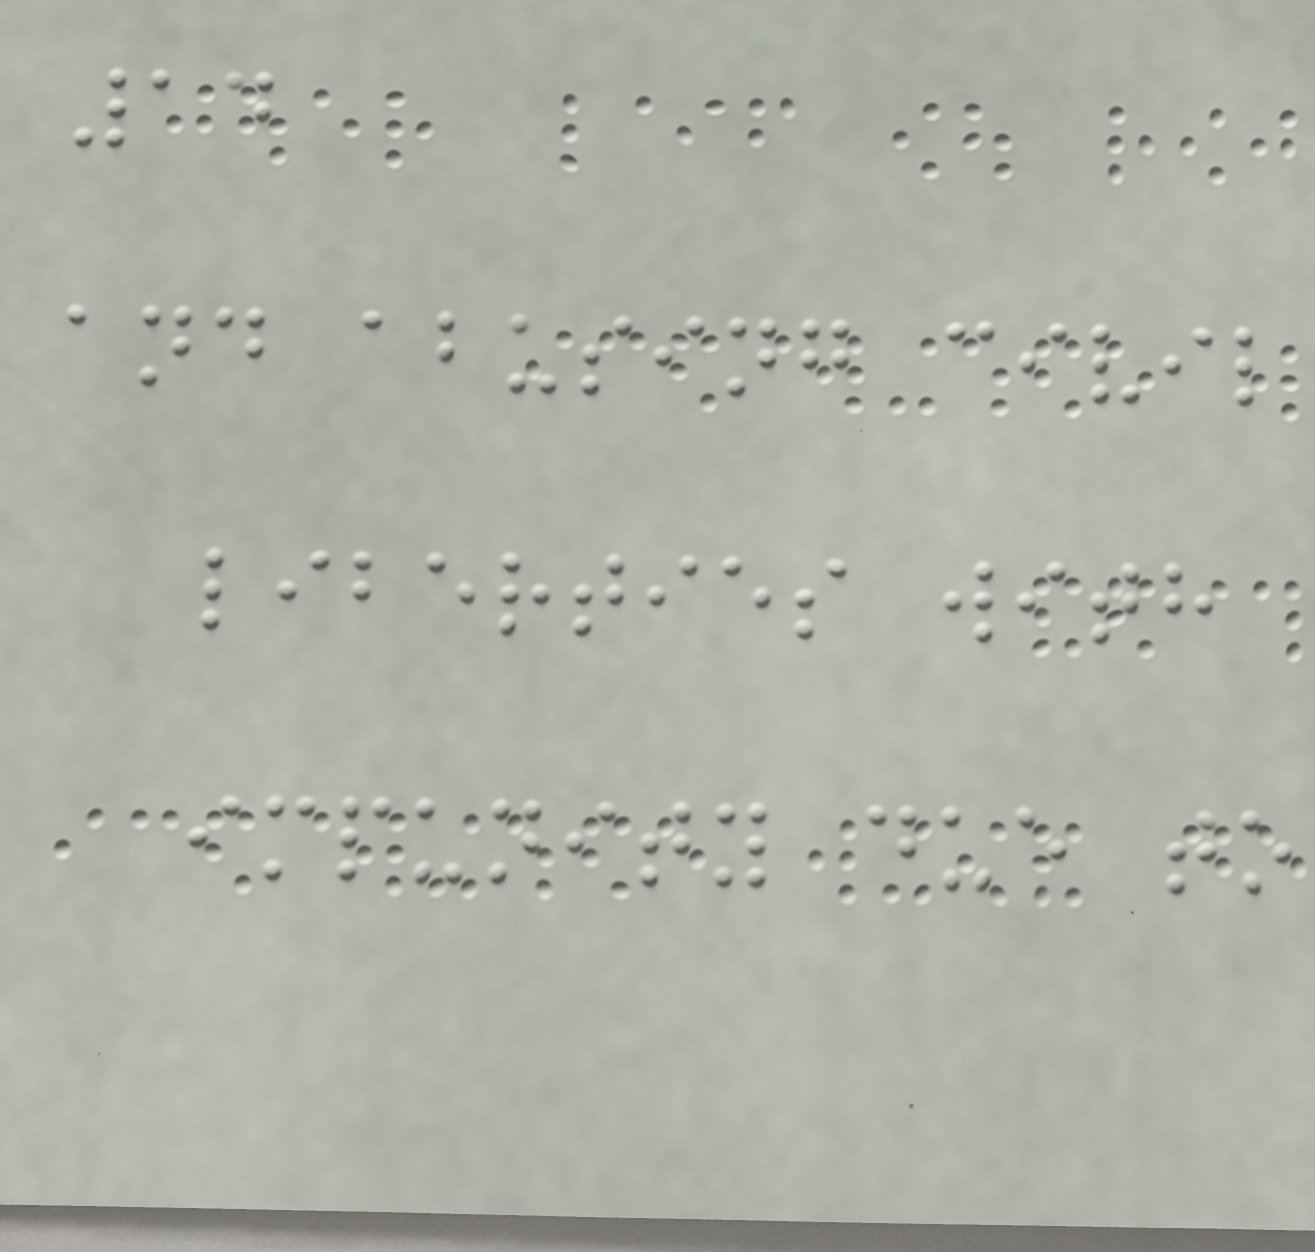14
and abusing civil
liberties with
impunity due to
